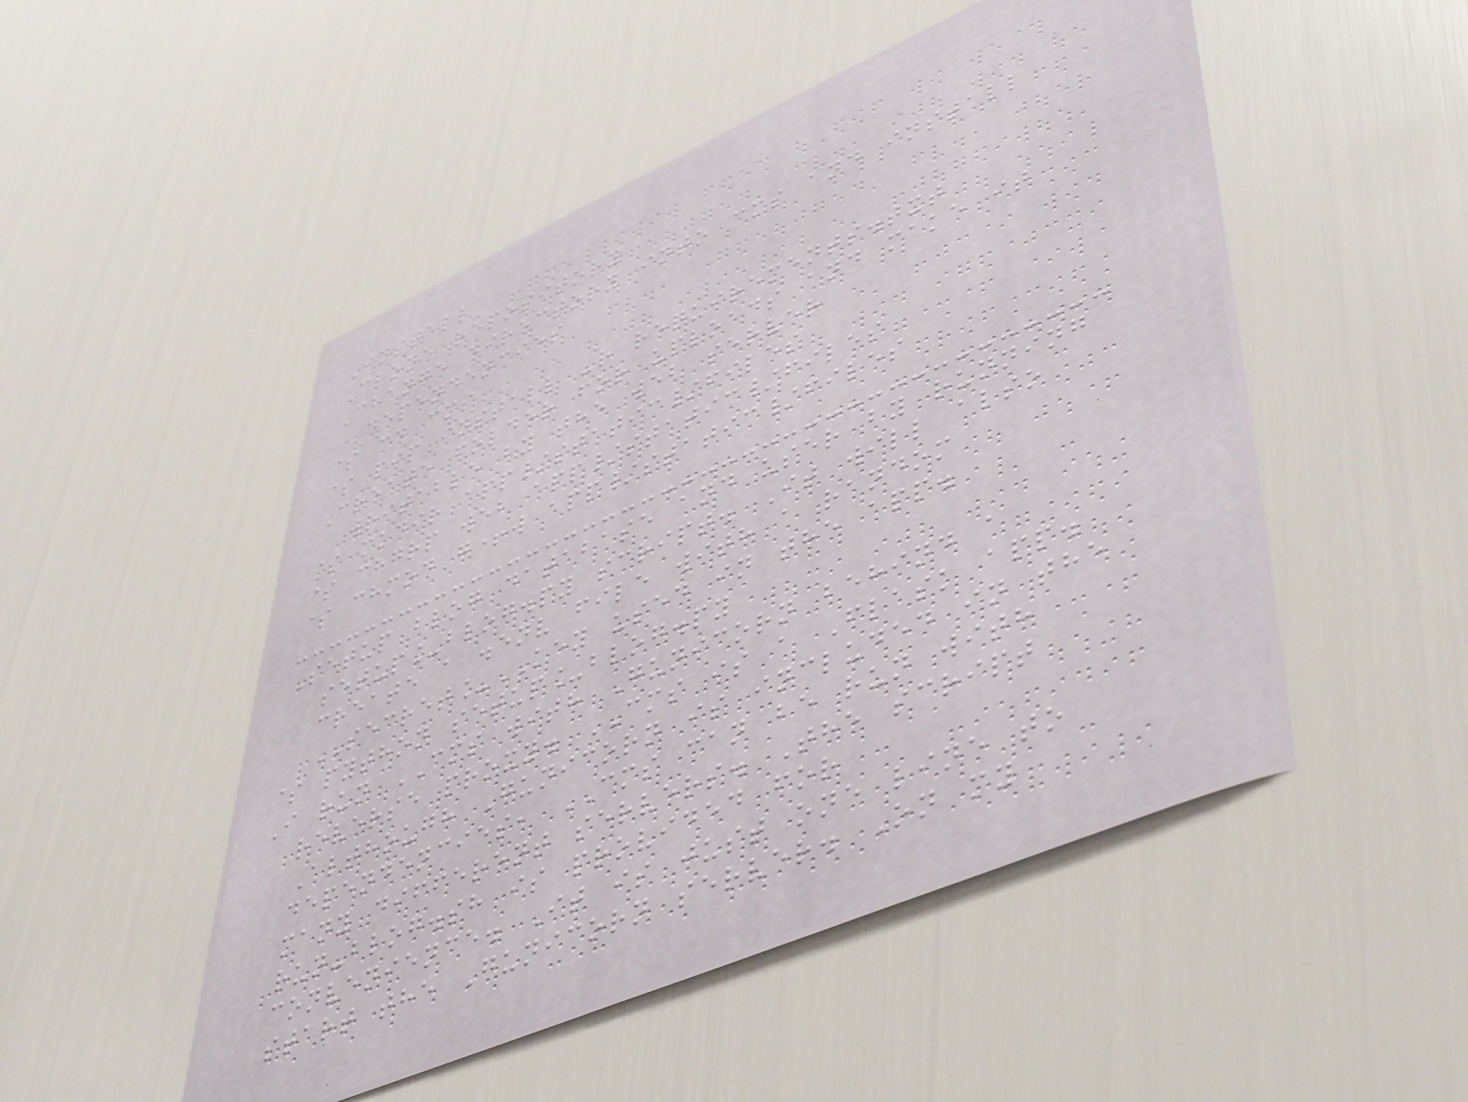Install
Clone repository
Change directory into cms and install
dependencies
$ cd cms
$ pip install -r requirements.txt
Create folder for uploads and make it
writable by the web server
$ mkdir app/static/files
$ chgrp web app/static/files
$ chmod g+w app/static/files
Setup blog database and user by running
setup_blog.py script. It will also
create a .env file with a random
SECRET_KEY used in the app.
$ python setup_blog.py
I run CMS with Gunicorn behind a
reverse proxy. CMS is a Flask app.
Although Gunicorn is included in the
dependencies, CMS can be run with
many different servers. The script
run-blog.sh is provided for
convenience. It is just one line to
start the Gunicorn server. On my
